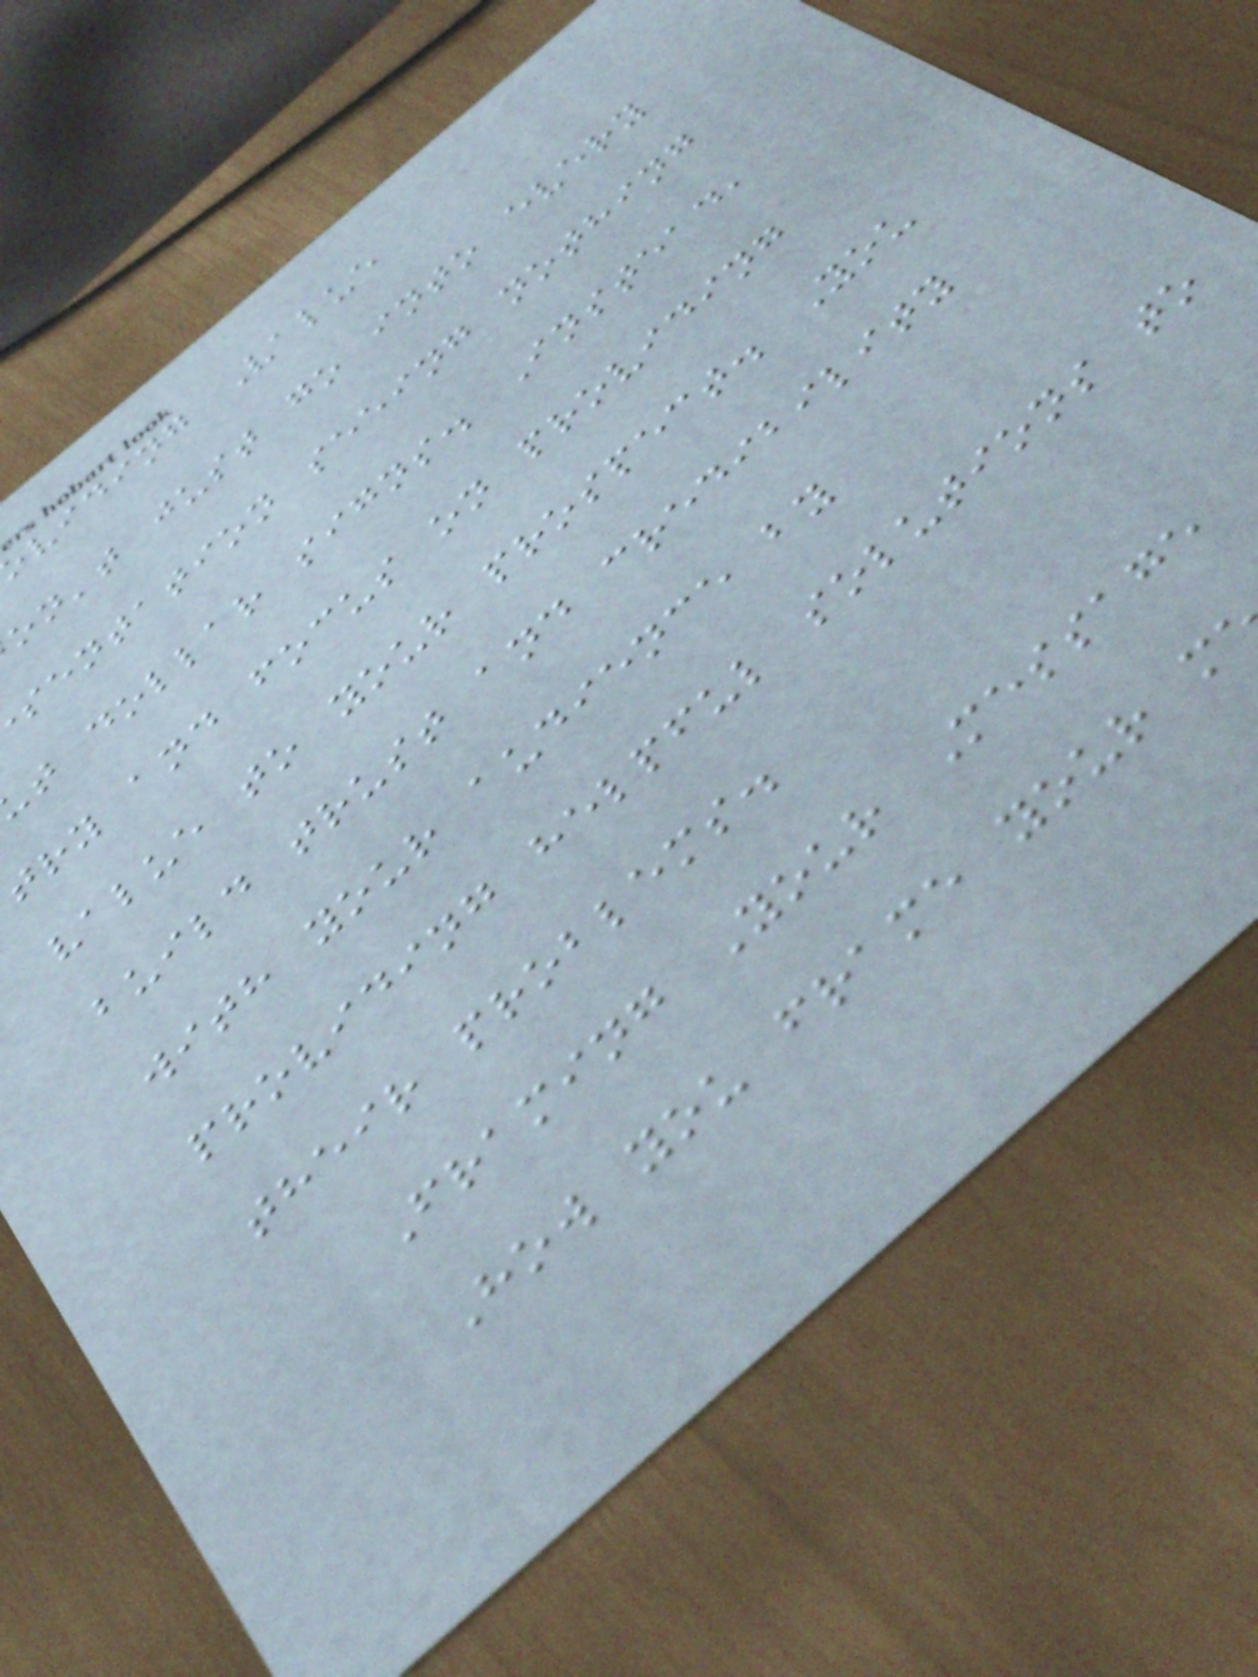viding Value
on't just go into every
sentation seeing nothing
t dollar signs. Instead,
try and focus on providing
value to your prospect. You
build trust and credibility
with your audience by
providing helpful solutions to
their problems.
Framing Your Message
How you frame your m
